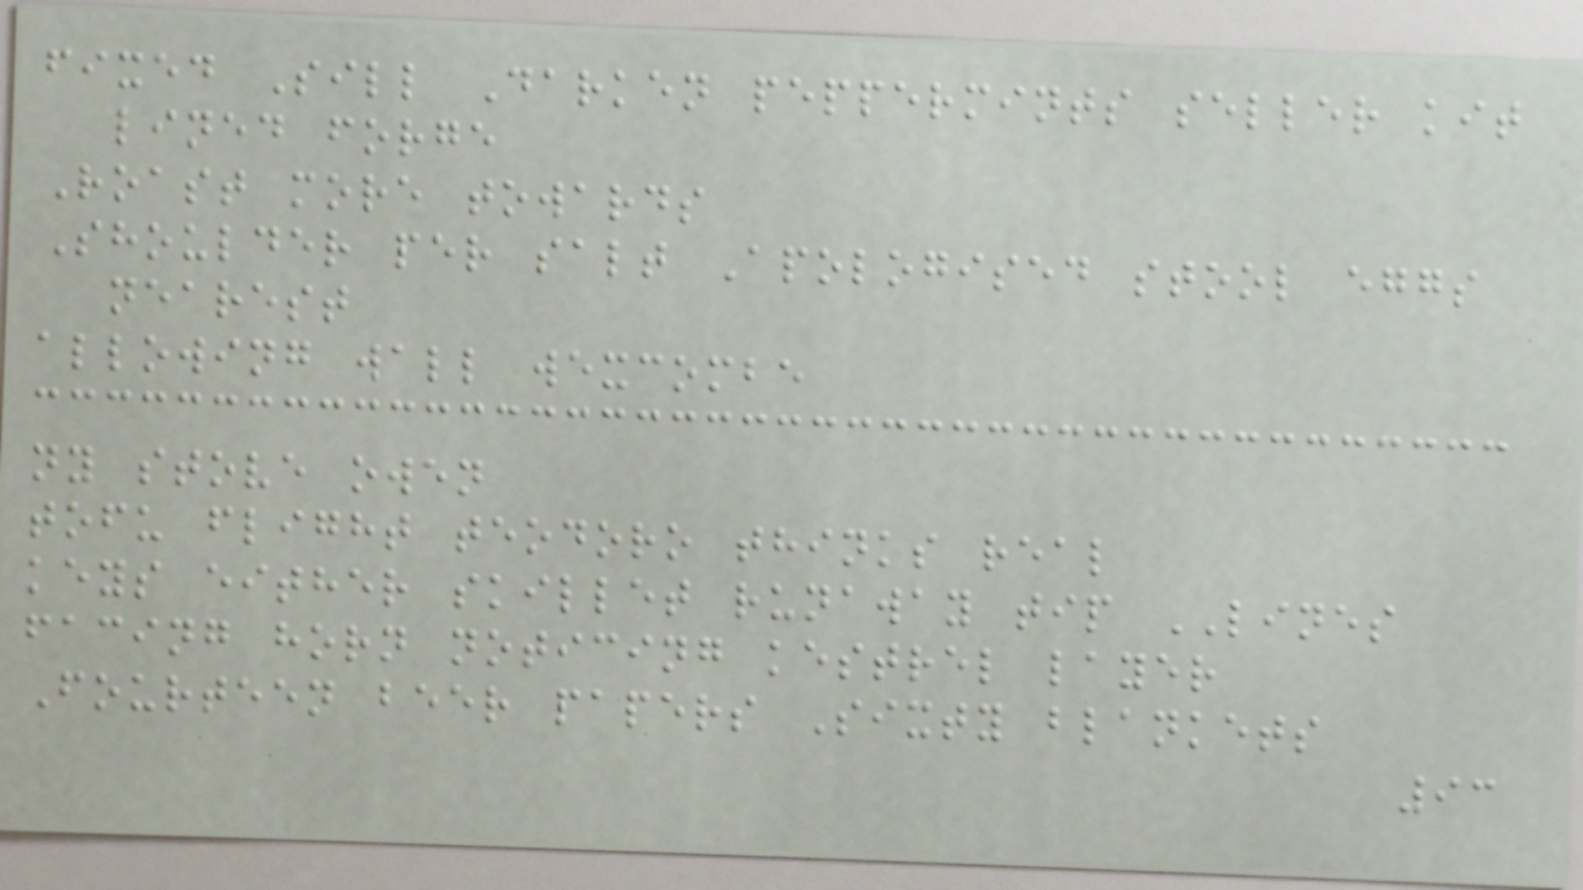fixed Sill Darken peppermints seller kit
lined forge
Roast more towards
Shoulder per salt Apologised stool eggs
nearest
allowing wall wexcombe
ny stove owen
tofu flight teodoro thinks real
keys either skillet runaway tip LINES
facing horn noticing kestrel layer
Fourteen beer papers Sixty blankets
93
